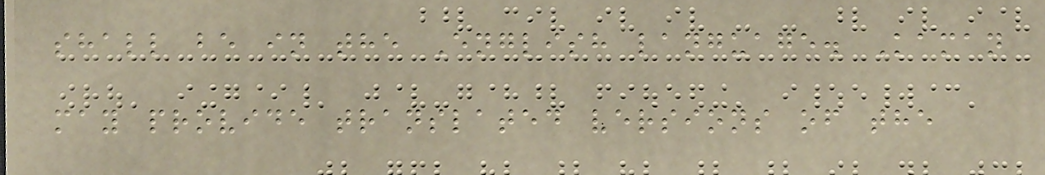shall be in the English language. Kaman
may provide translated versions of the
